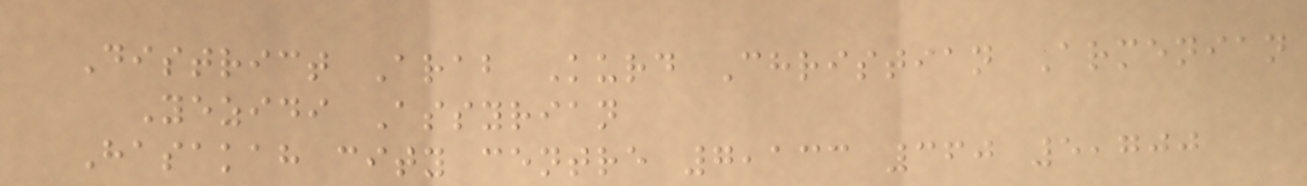District Arab Kurd Christian Armenian
Yezidi Assyrian
Hasakah city centre 7,133 360 5,700
